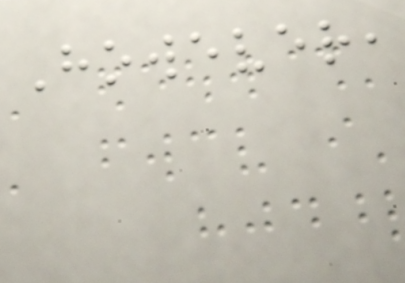However,
